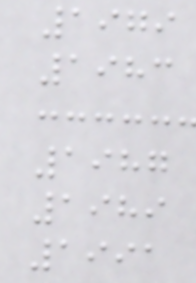1979
1983
1987
1989
1991
